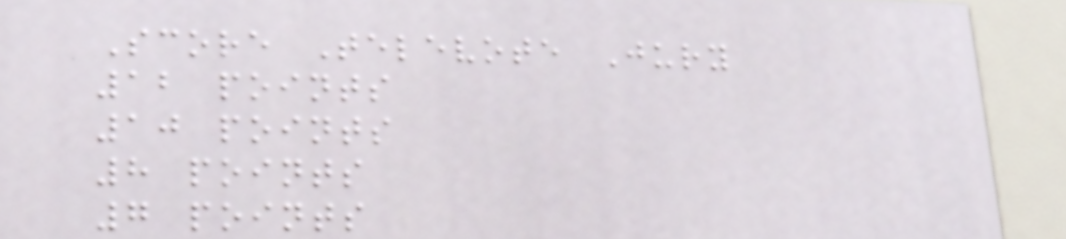Score Televote Jury
12 points
10 points
8 points
7 points
